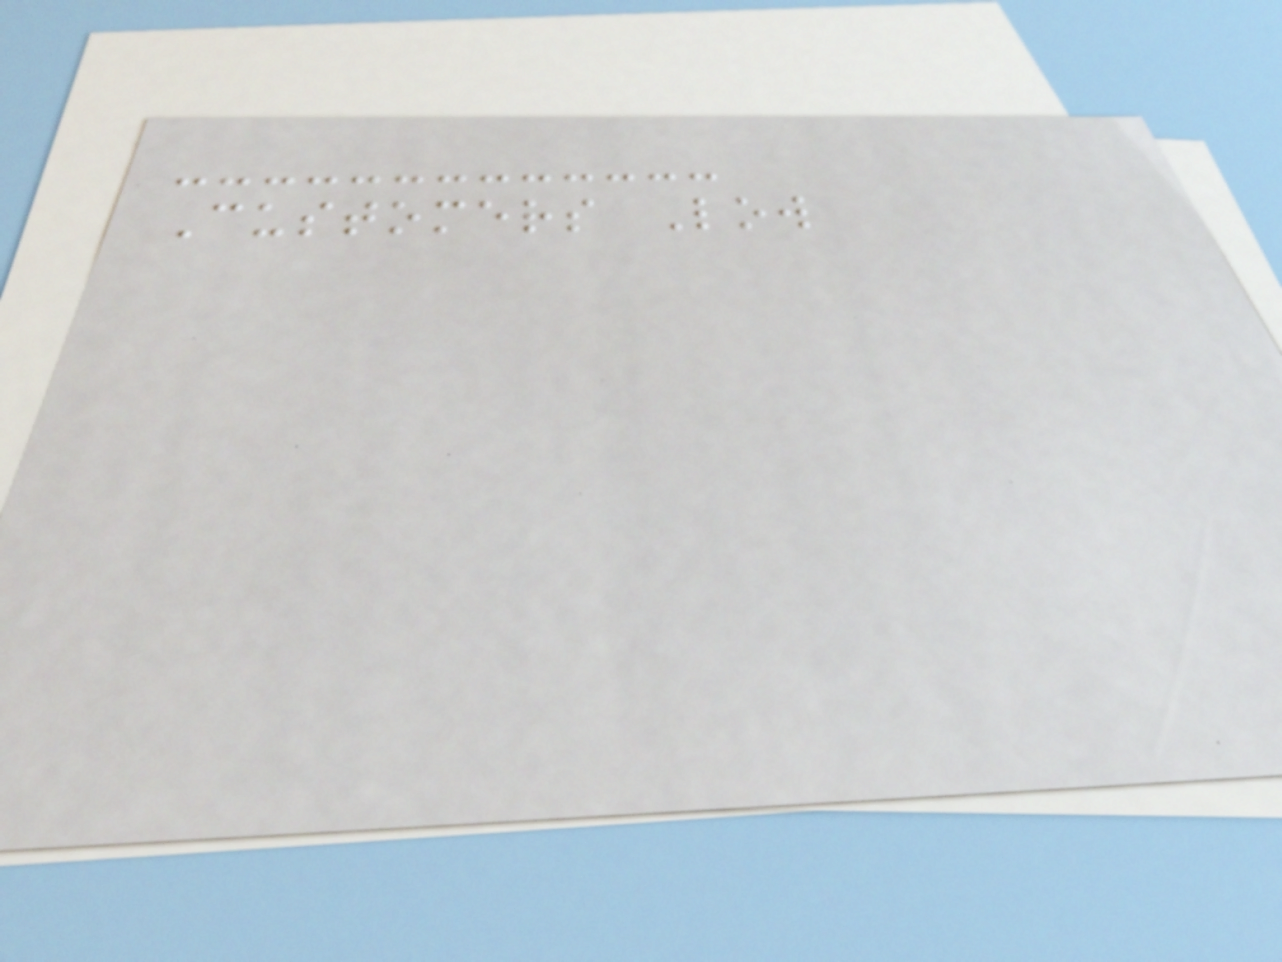Customers Low
